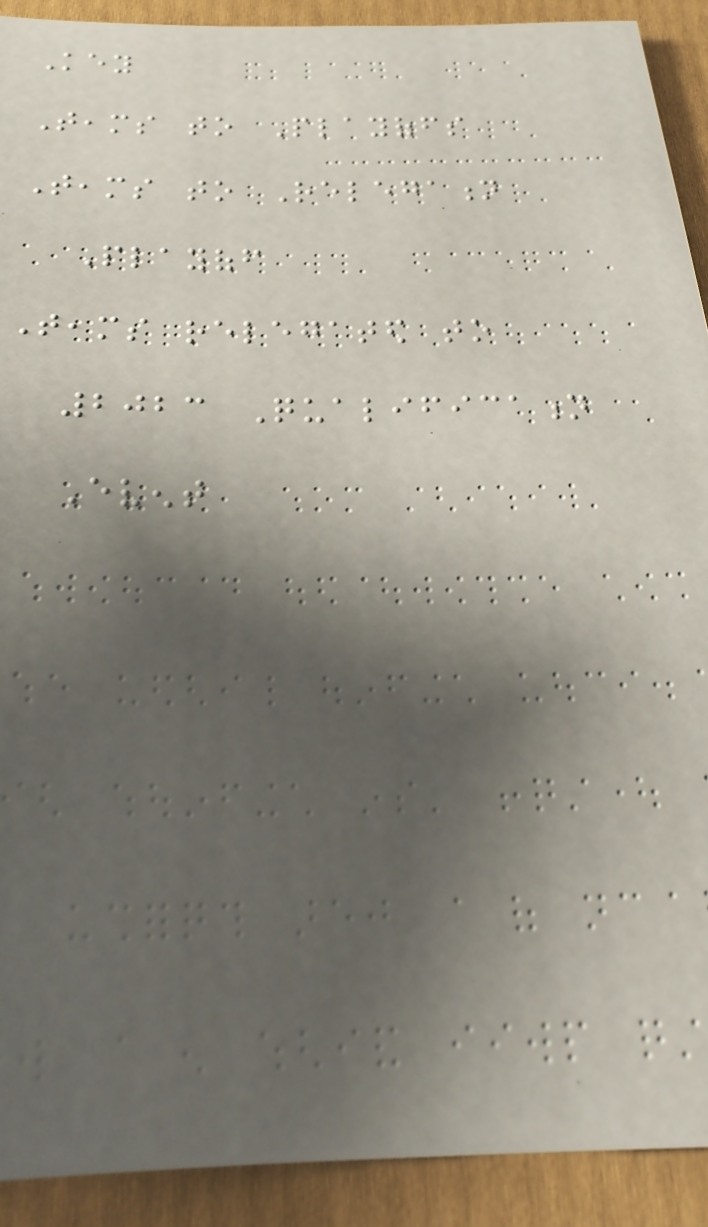Key
Teams to Playoffs
Teams to Relegation
Playoff
Teams relegated to
2023 Qualification
Event
